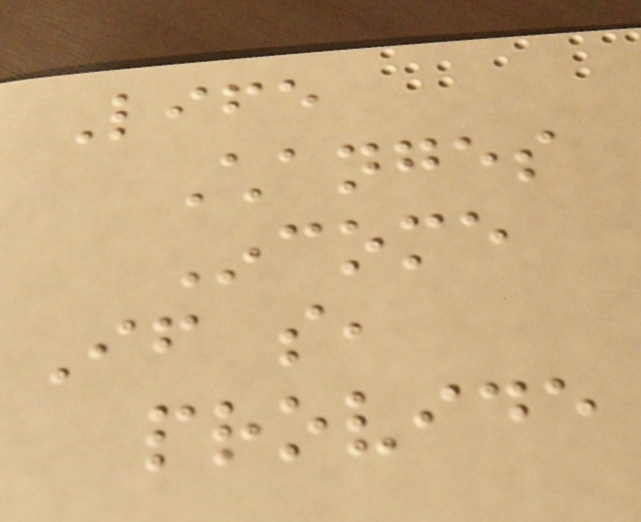Life
Changes
Income
If so,
provide
